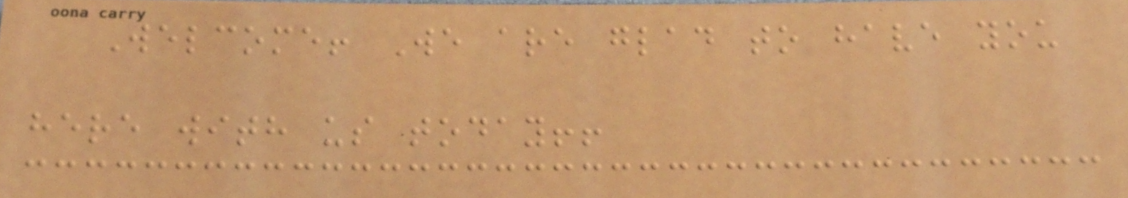Welcome! We are glad to have you
here with us today!!
